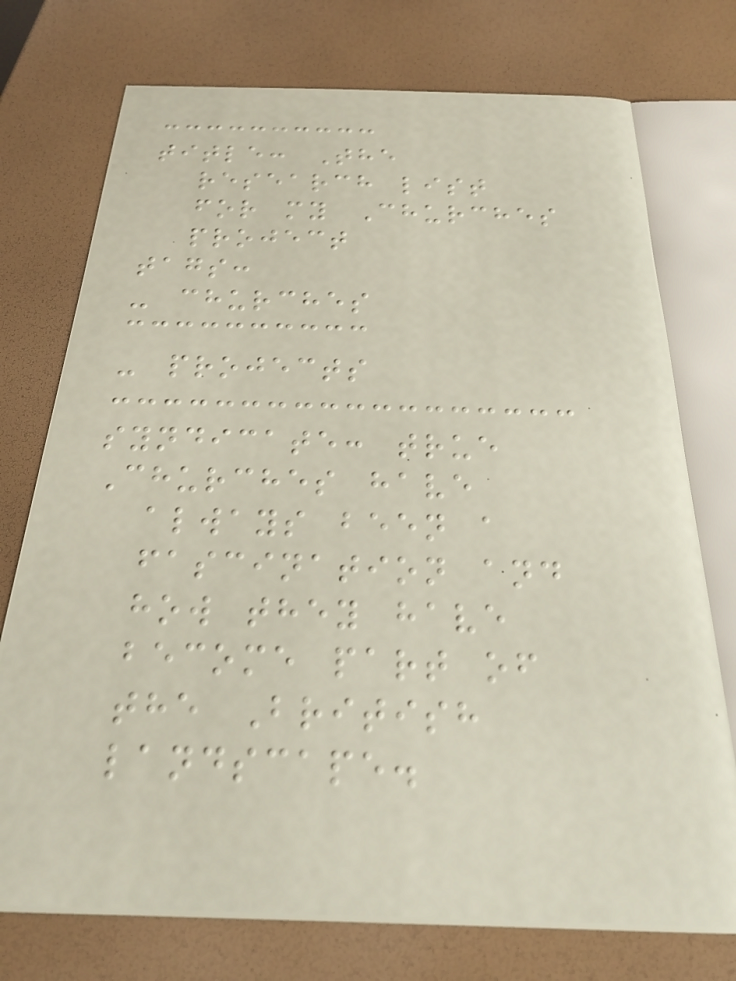title: The
research list
for my Churches
project
tags:
- churches
- projects
syndicate: true
Churches have
always been a
fascination and
how they have
become part of
the British
landscape.
